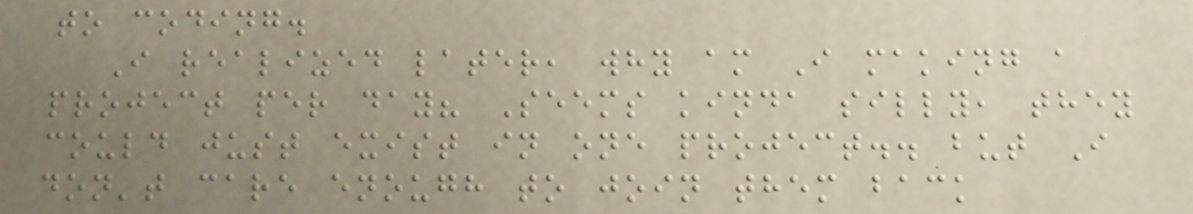to coding.
I realized later, why am I making a
project per day? Seems kinda silly, they
could just exist in one project.. but I
don't care enough to join them back
